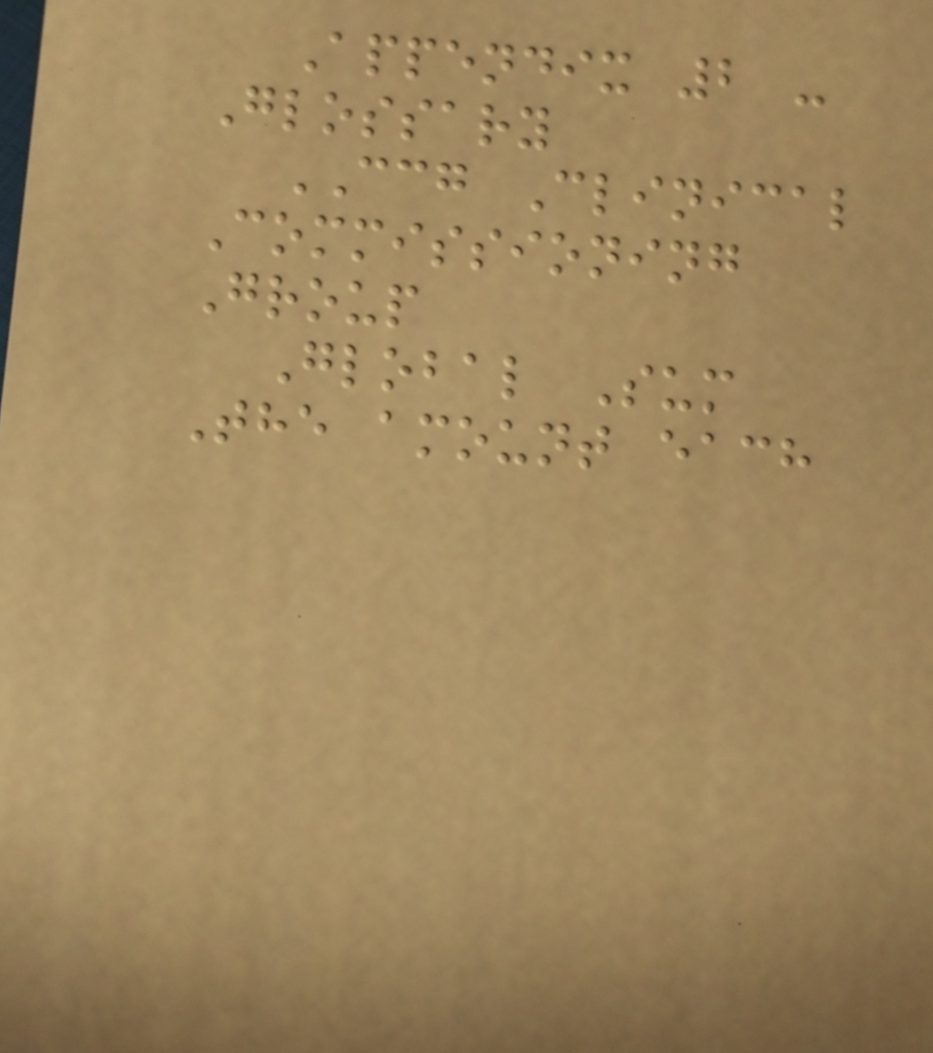Appendix 2 -
Glossary
CCG Clinical
Commissioning
Group
Global Sum
The amount each
